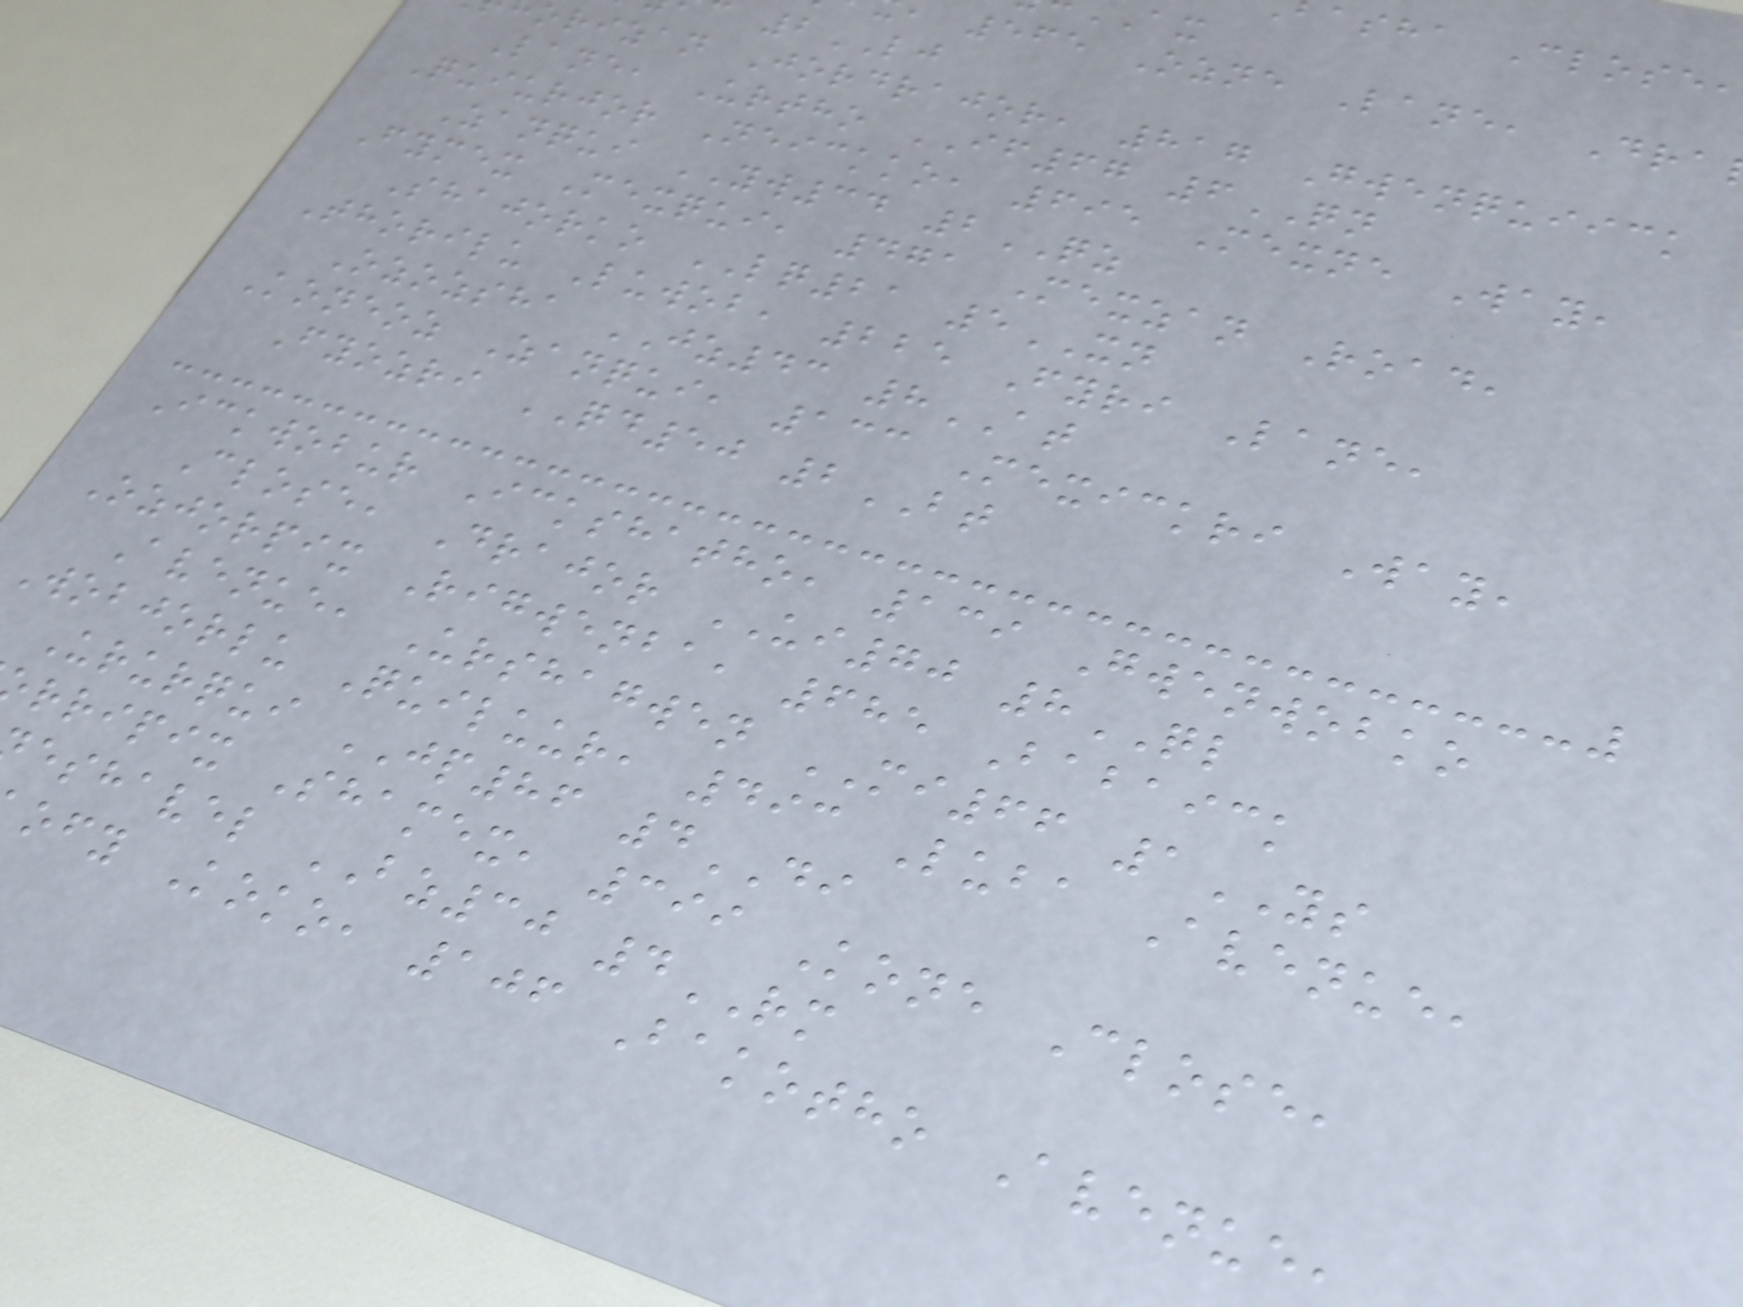asha Close
, 565 Ozne Lane, Dra
2LJ
orizan Jordrajor, 817 Gwenquiick
Lane, Urtho IF67 6QN
Quiurjor Neickko, 695 Mexne Way,
Zanqui YW34 2QZ
Fymex Mexqui, 471 Mexzan Road,
Shajorko LQ21 5XN
Thorilu Luwob, 225 Fyri Lane,
Ozozsha JZ43 8AT
Koneoz Zanqui, 133 Mexickri Way,
Fyozri QD50 2BT
Ickwobur Ickshatho, 139 Gwenwobko
Close, Drajor UI70 8QL
Ozjorpix Rigwenba, 685 Babaick
Avenue, Urshagwen MI66 1YS
Wobjorlu Quiluur, 493 Luba Avenue,
Ururqui JP86 4DI
rripix Shamex, 399 Kone Close,
eshavel BZ30 4RM
ofy Koko, 106 Bakotho Avenue,
